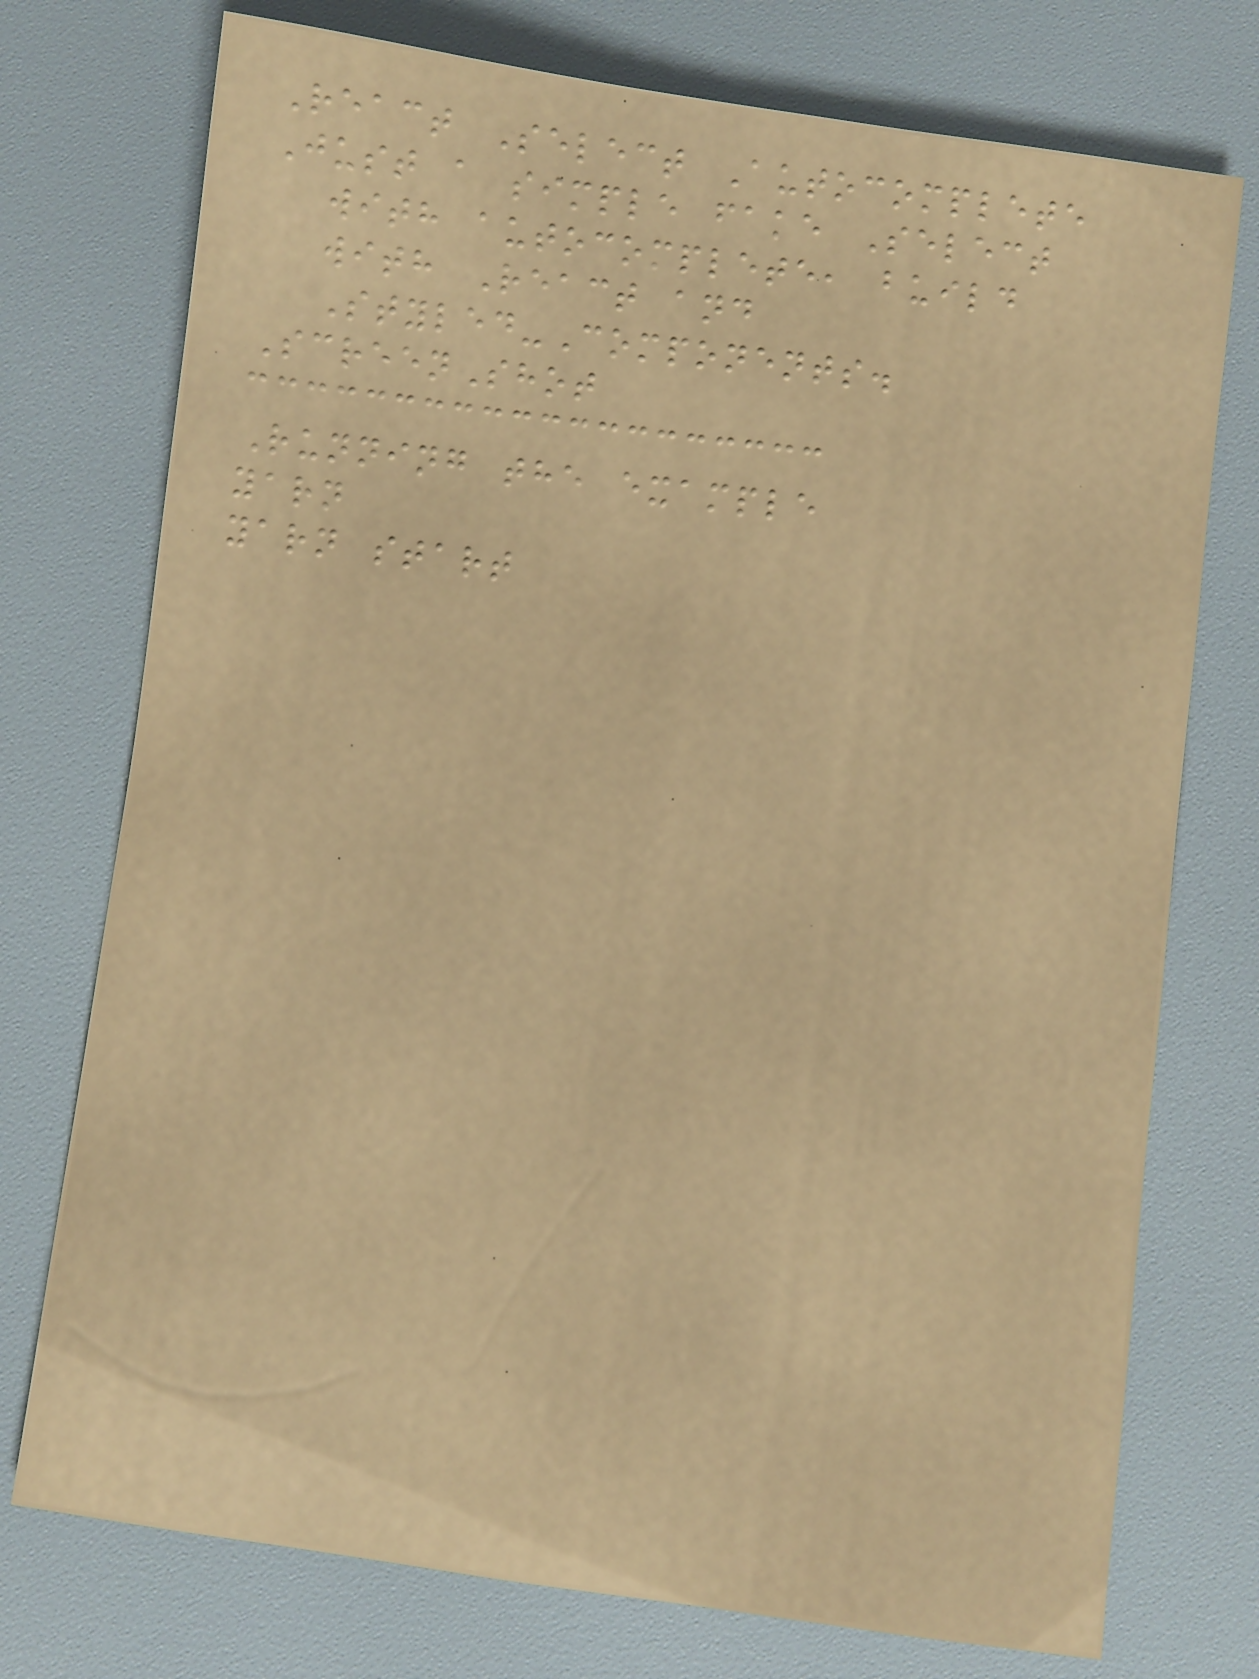React Select Autocomplete
Just a simple fake Select
with autocomplete, build
with React and
Styled-Components.
ScreenShot
Running the example
yarn
yarn start
